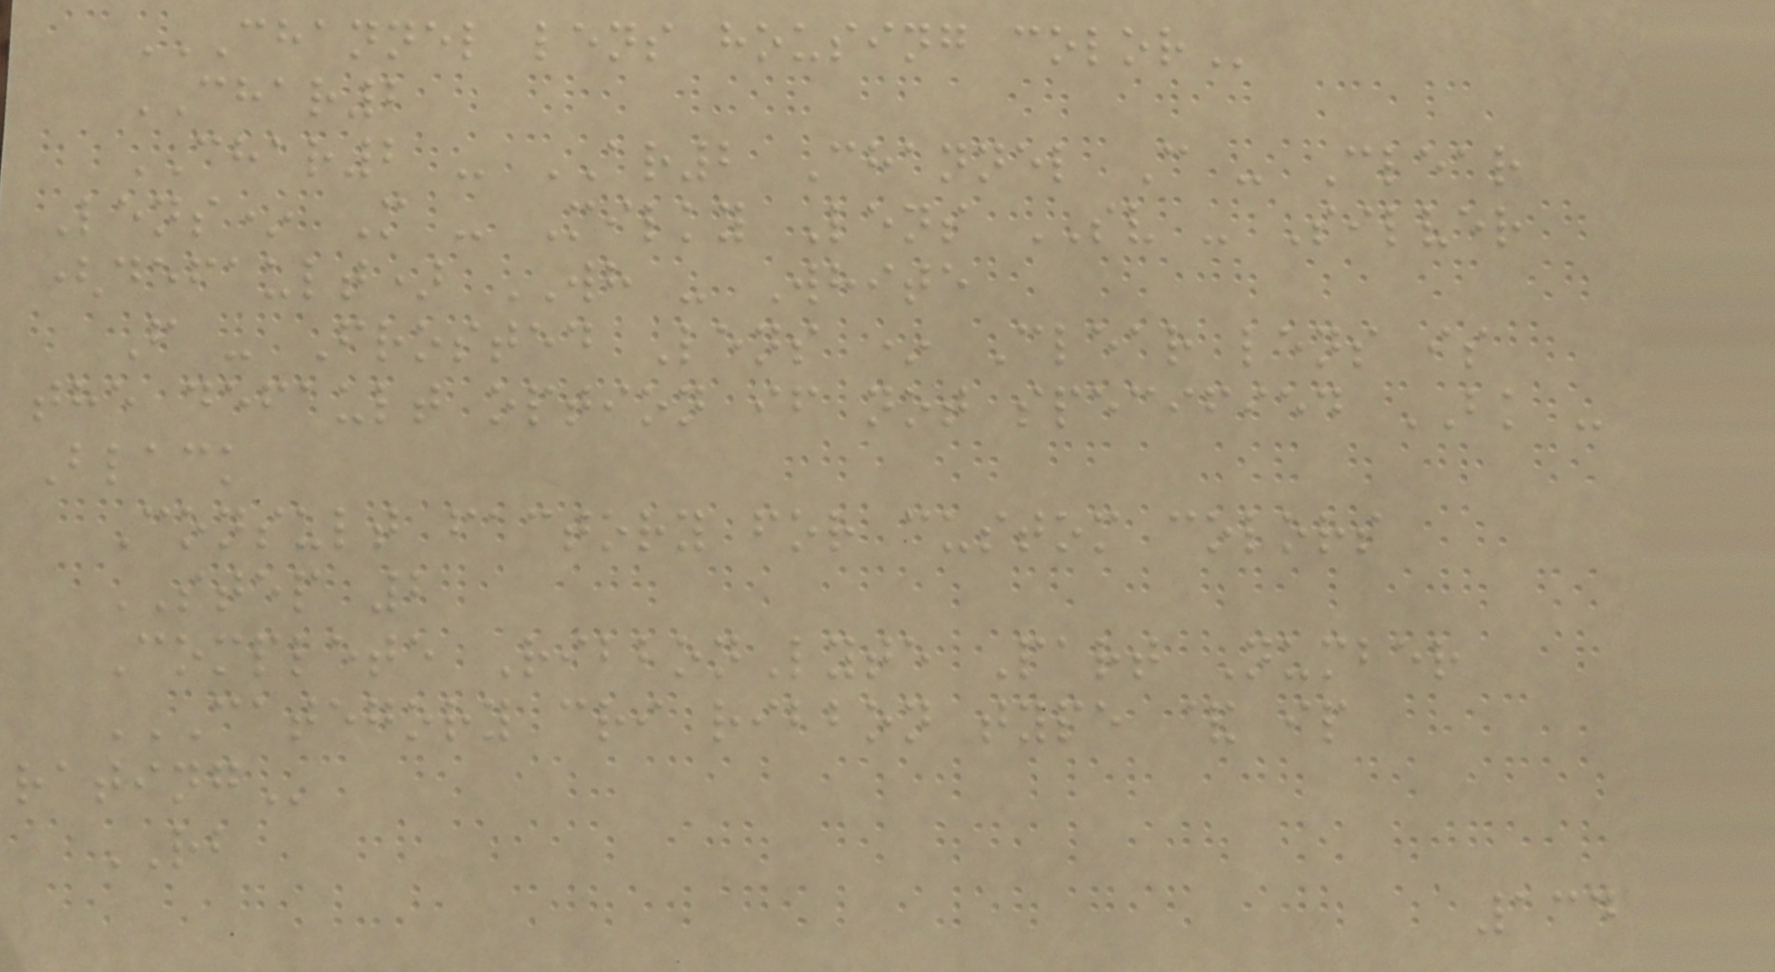CHANNEL LENS HOUSING COLOR
CHAR2
CHAR2 - AR2 Channel C - Clear
Lens* M - Milky Lens SV - Silver
(default) WH - White
F - Frosted Lens * Clear lens is
the default option if not specified BK -
Black
Consult factory for custom colors
STEP 2
Complete RibbonLyte Part Number
CATEGORY CRI RIBBON TYPE & IP
RATING
RB
134
